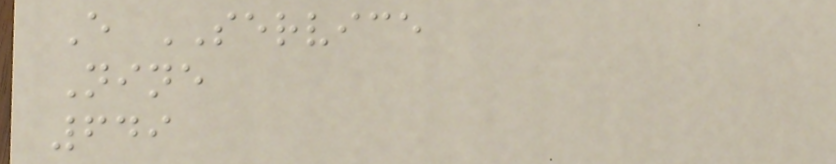E SERVICE
Nine
649
